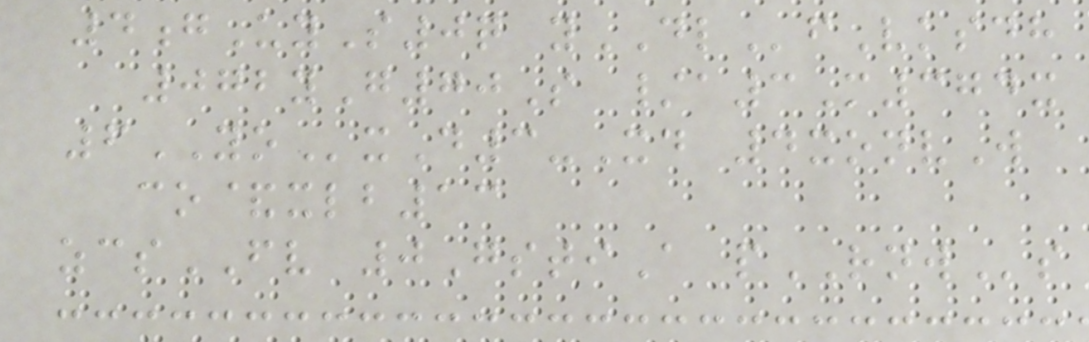4gUyS0q yDLfVksdh
072yG70S /a3M374x
6YOxD3-Xd 4xonvW
co&xlb13
zcsFV 0GstiA pRNWs
